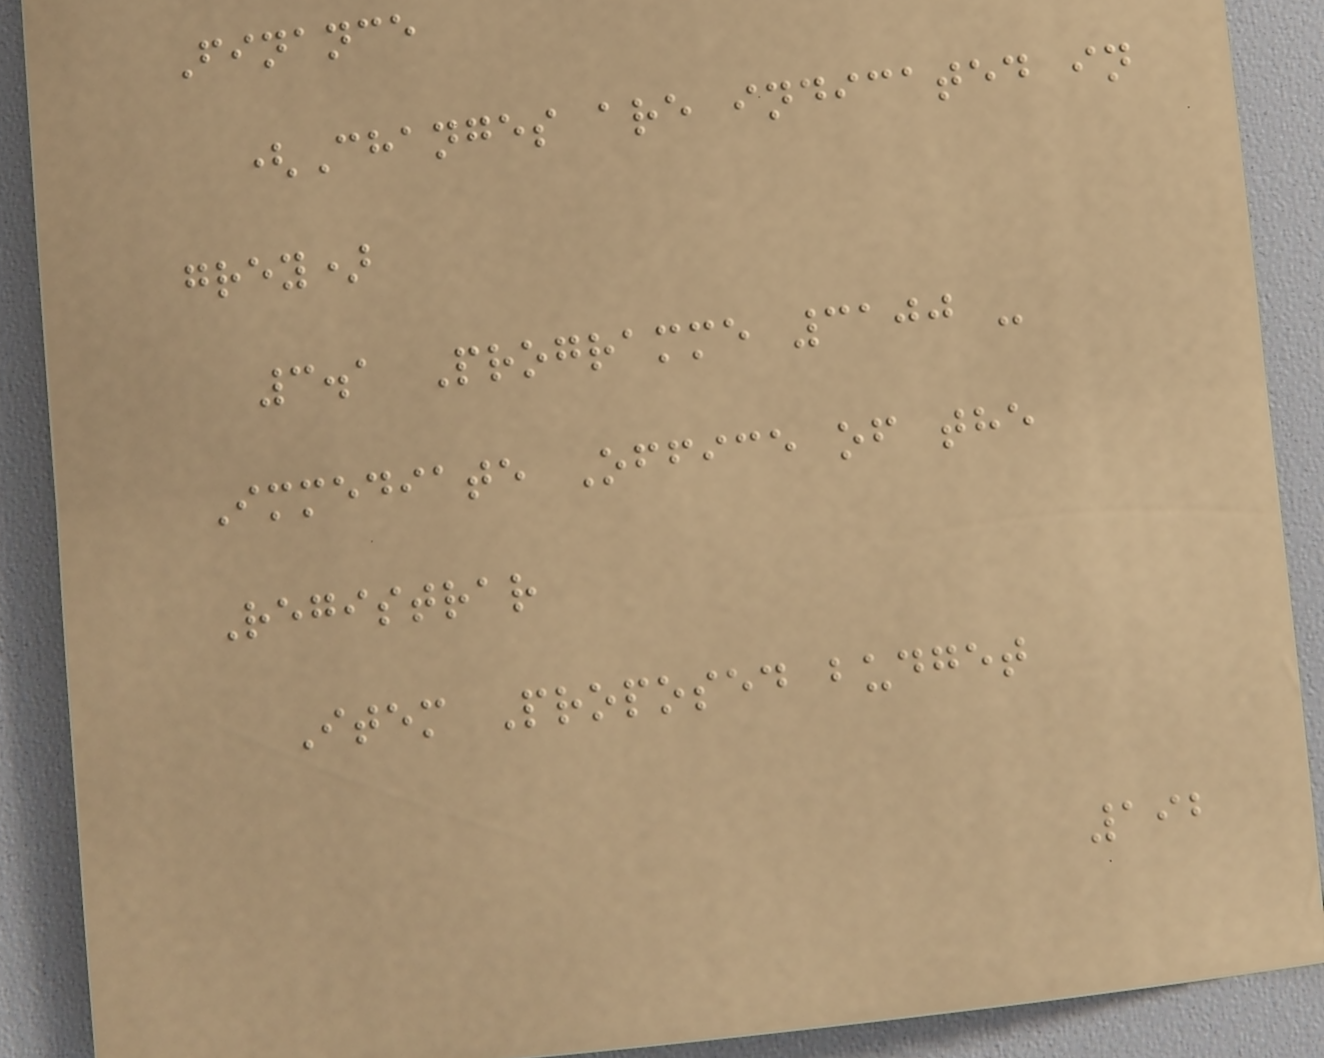Finance
(Changes are indicated in
grey)
3.1 Programme 3100 -
Immediate Office of the
Registrar
Item Proposed budget
192
